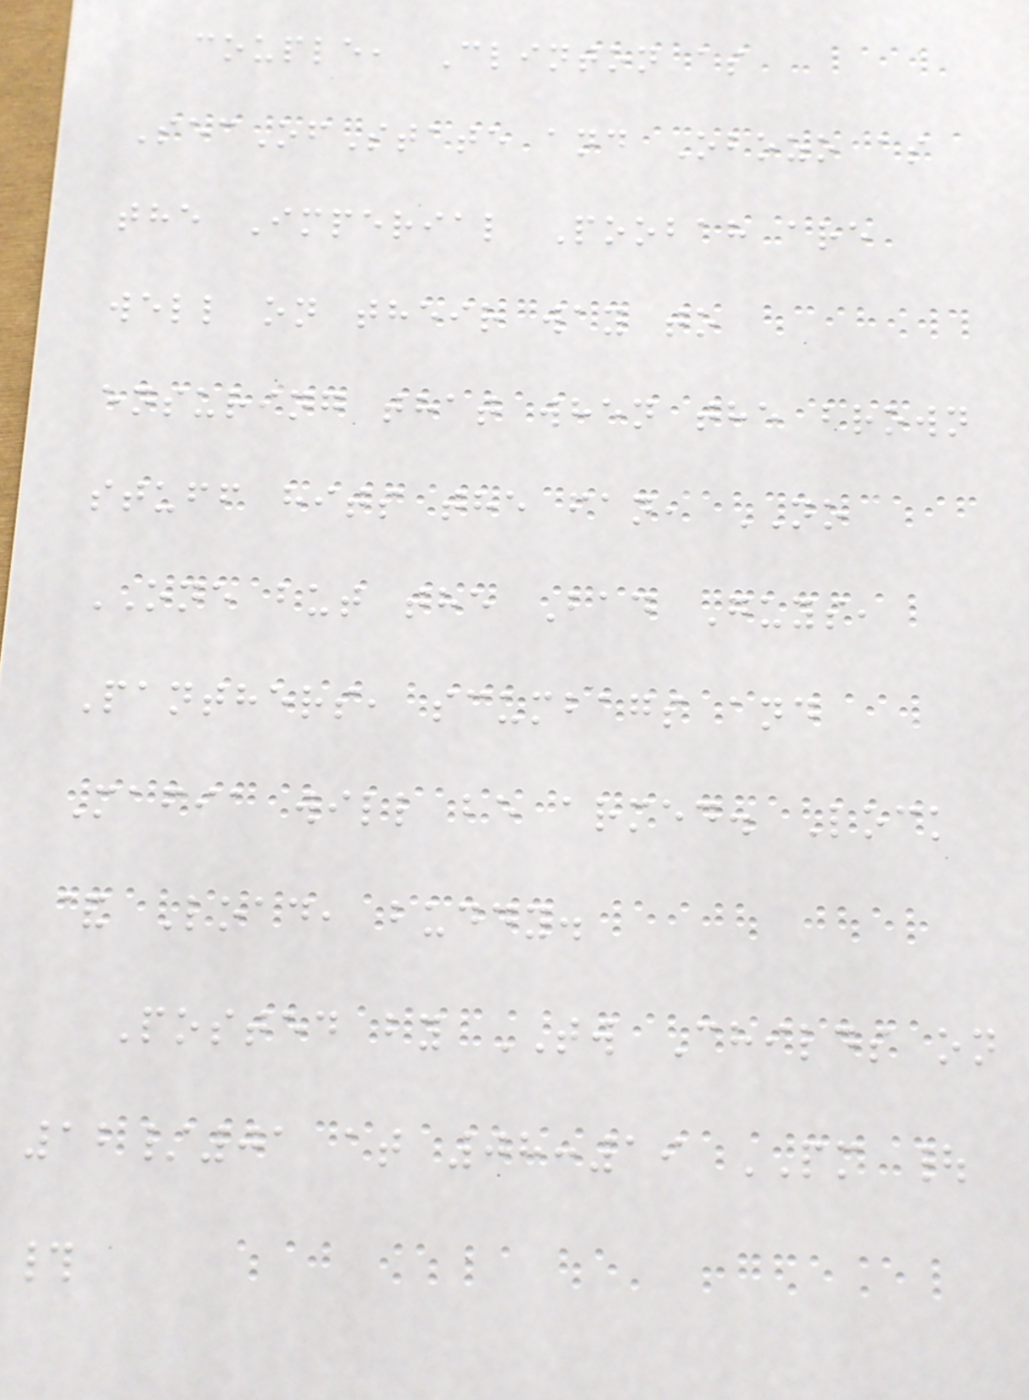couple, Clinton as
SecOfState and Obozo as
the Imperial Poobah are
well on their way to
ensuring that when the brown
stuff hits the fan, NO
ONE but the Bad Guys,
Panthers, scumbags and
Mafia will be armed. Lock
& Load, buddy.
Posted by TW Childs on
12/01 at 08:19 PM |
#
